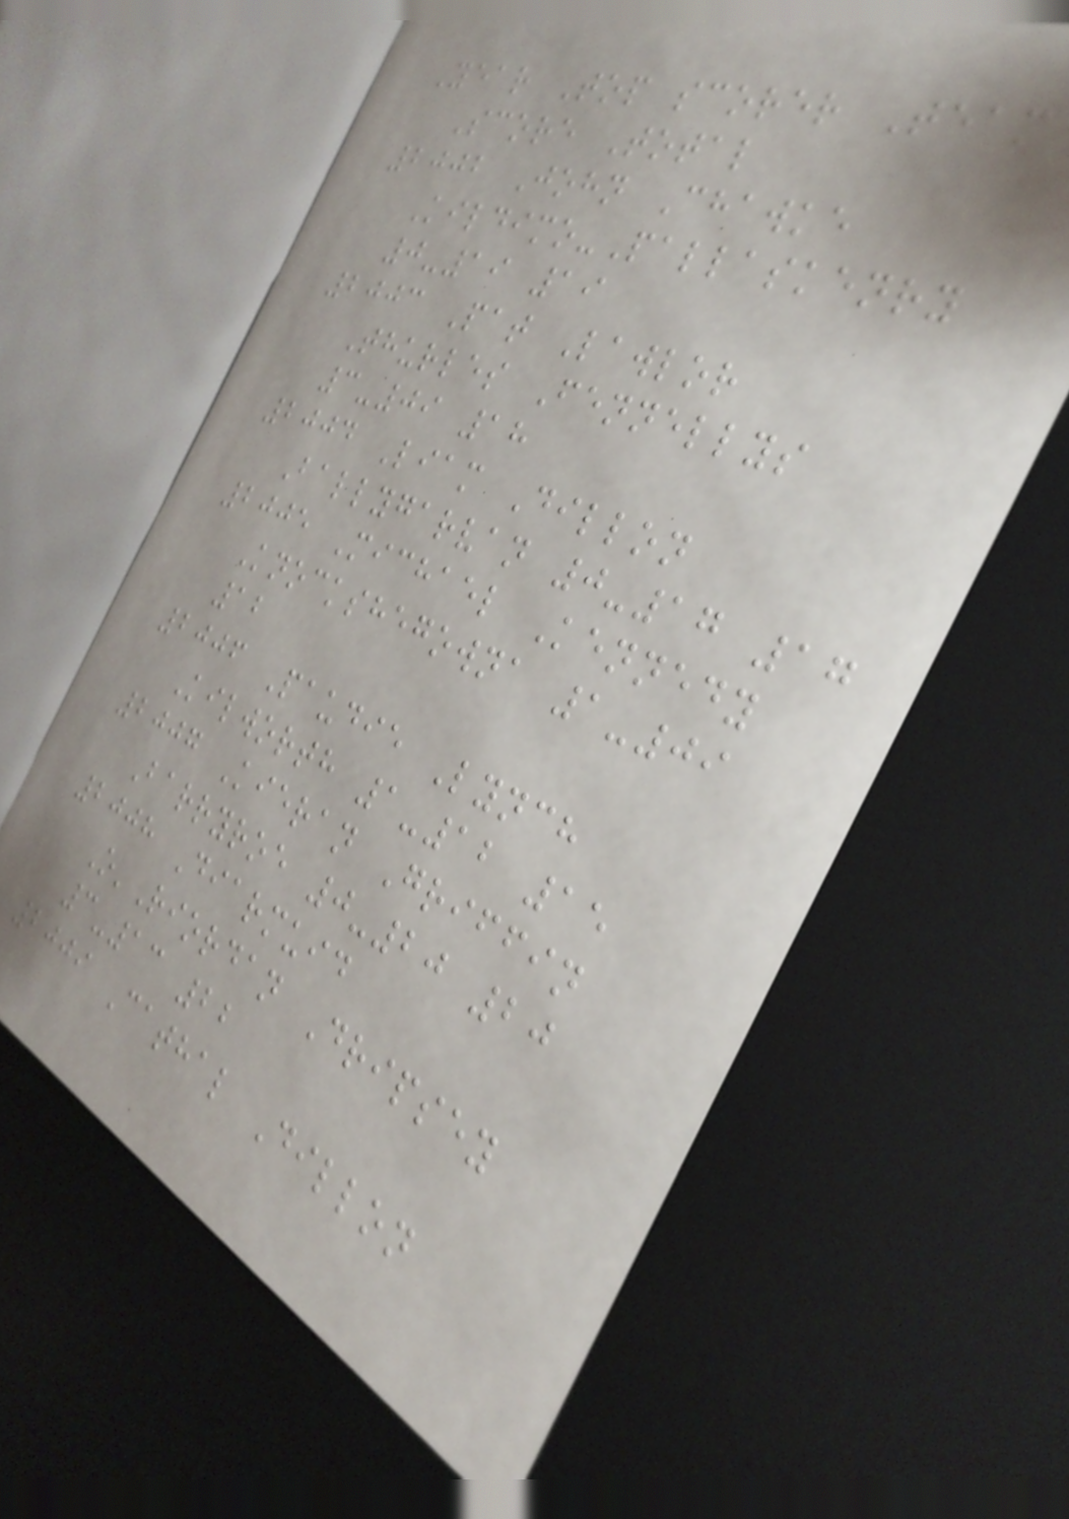Year Top scorer Team
Score Total
2002 John Chawke
Kildimo-Pallaskenry
0-19 19
2003 Pat Lawlor
Thurles Fennellys
3-09 18
2004 Liam Dillon
Ballygarvan 0-17 17
2005 Michael Kennedy
Knockshegowna 1-09
12
2006 Paudie Lynch
Kilworth 1-12 15
2007 Kieran Griffin
Barryroe 0-20 20
2008 Diarmuid
O'Riordan Dripsey
3-13 22
2009 Cathal Dillon
